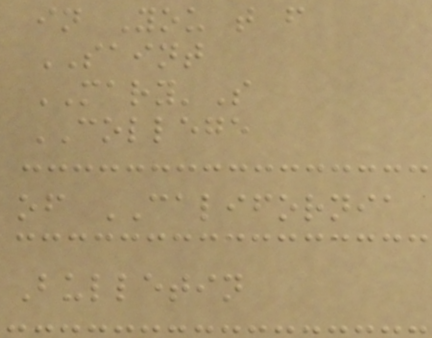in You t f
SAINT
MARY'S
COLLEGE
of CALIFORNIA
Bulletin
